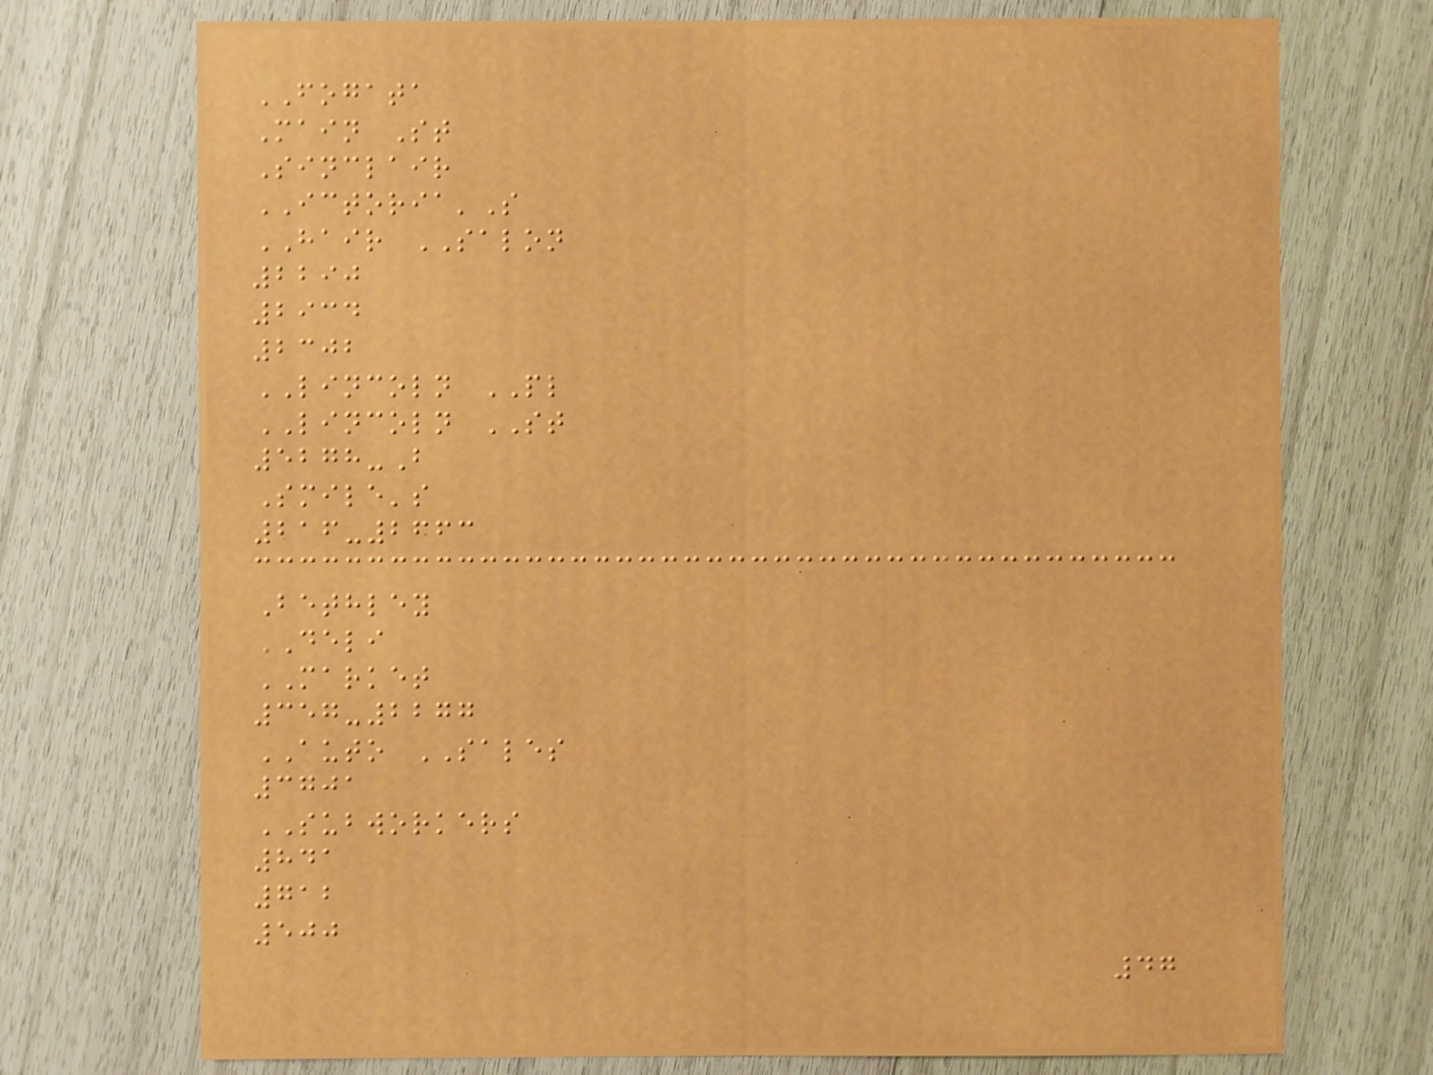FOGATA
Main St
Sinclair
ICTORIA'S
HAIR SALON
2290
2934
2302
LINCOLN PL
LINCOLN ST
5278-B
Smile's
216-2663
Bethley
DELI
MARKET
357-2277
AUTO SALES
3701
SUBWORKERS
841
712
500
47
